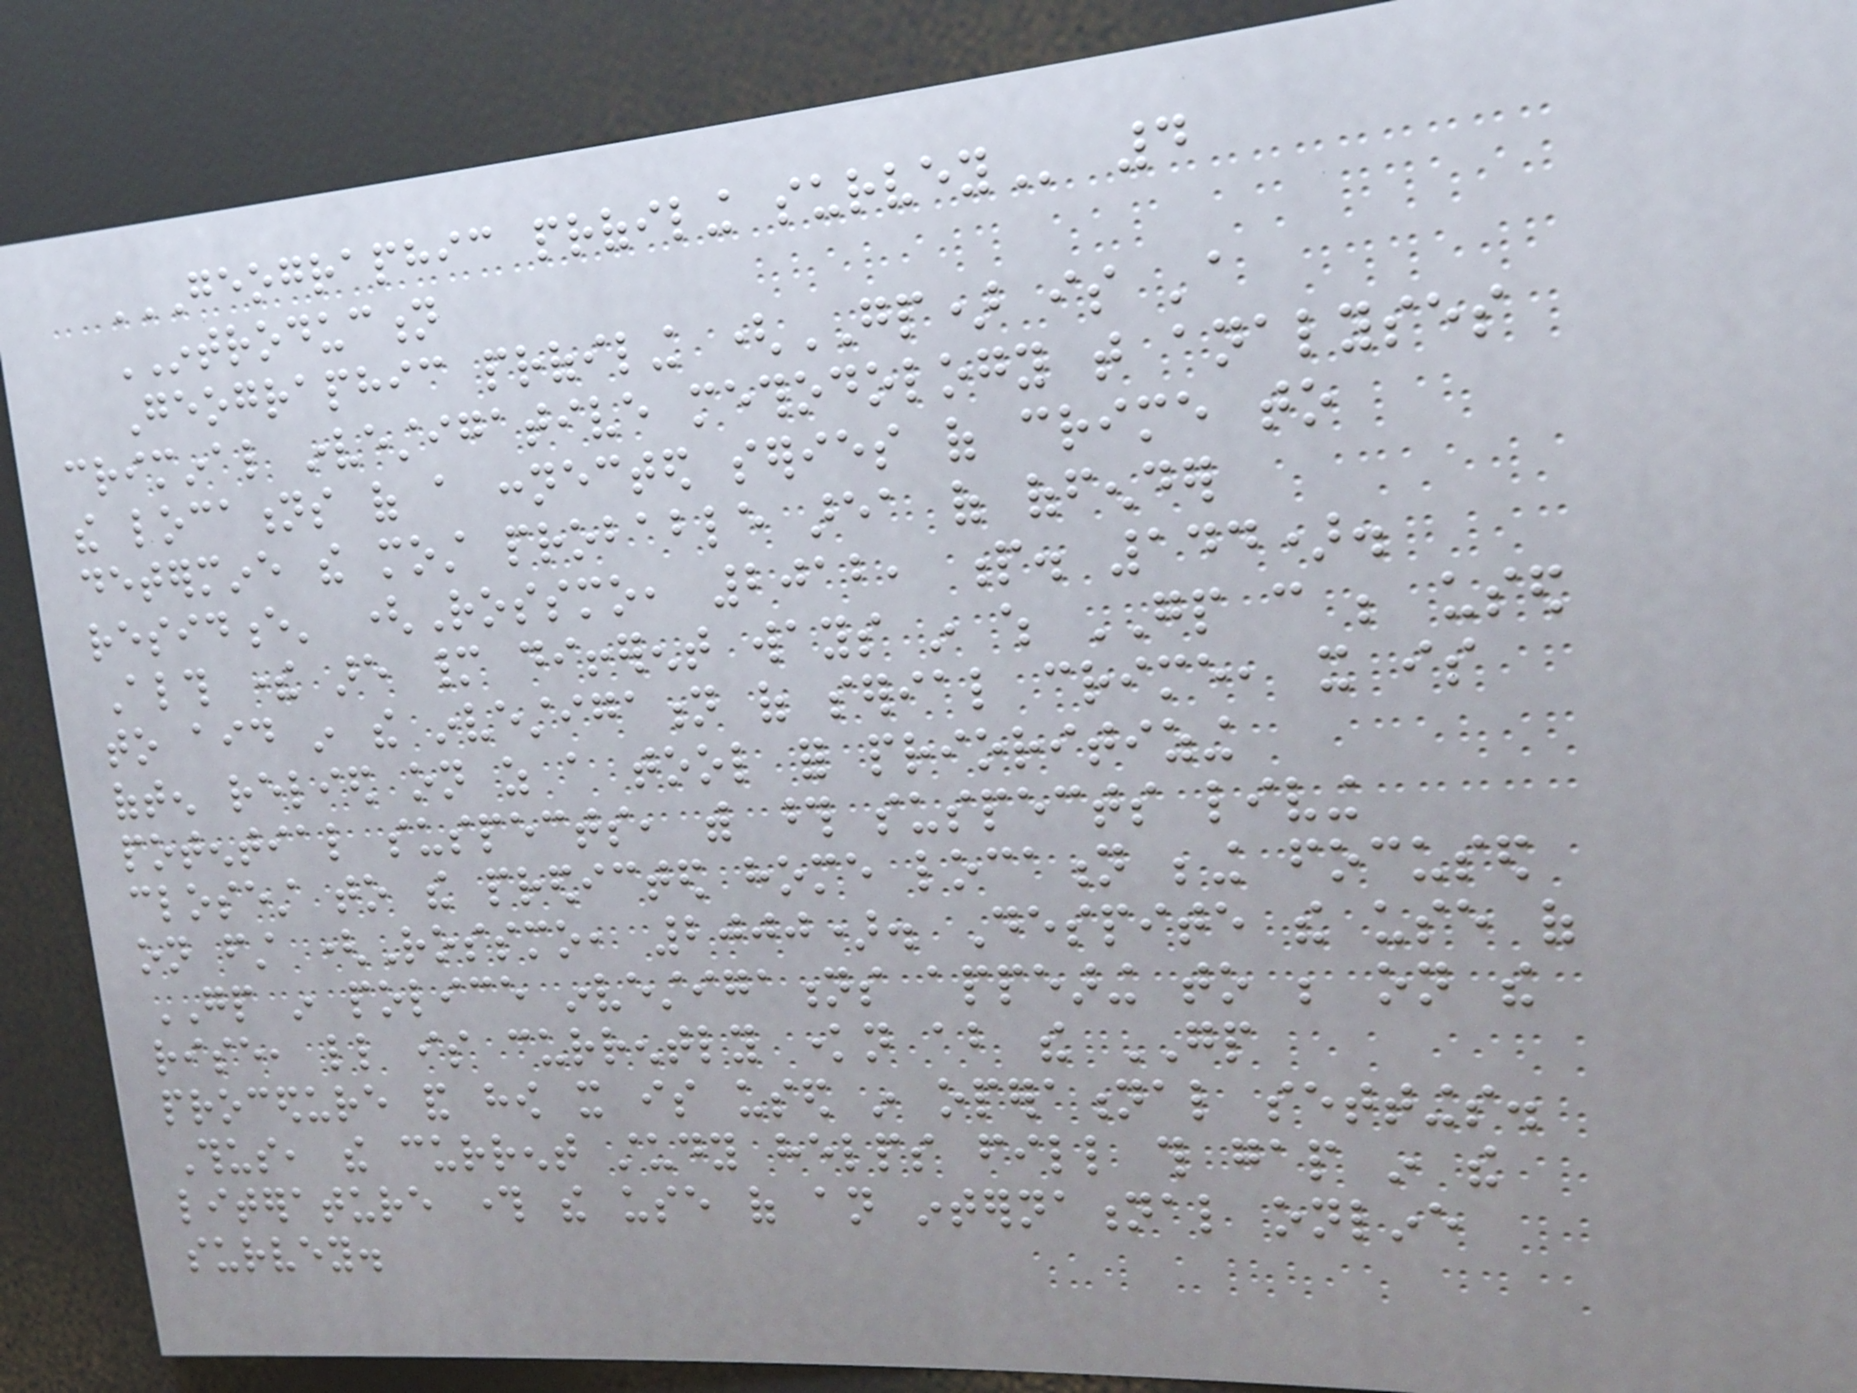GEOGRAPHIC PROFILING SURVEY 4
INTRODUCTION
Geographic profiling (GP) is 'a
criminal investigative methodology that analyses
the locations of a connected series of crime to
determine the most probable area of offender
residence' (Rossmo, 2012, p. 144).
Although there are many different ways in which GP can be used
to aid in the investigation of serial crime, it is
often relied on as a tool for prioritizing
potential suspects, with those suspects living
closest to the predicted home location being focused
on first (Rossmo, 2000). Despite the use of
GP in police investigations appearing to be on the
rise, little is currently known about the GP
procedure and how it is used in operational settings.
Thus, the current study helps fill this gap in the
literature through the use of an international online
survey.
